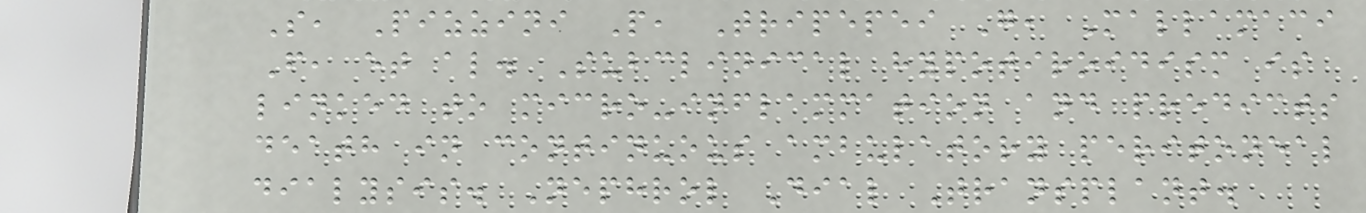S, Pizzini P, Tripepei G, Mallamaci
F, et al. Subclinical hypotiroidism is
linked to micro-inflammation and predicts
death in continuous ambulatory peritoneal
dialysis. Nephrol Dial Transplant.
